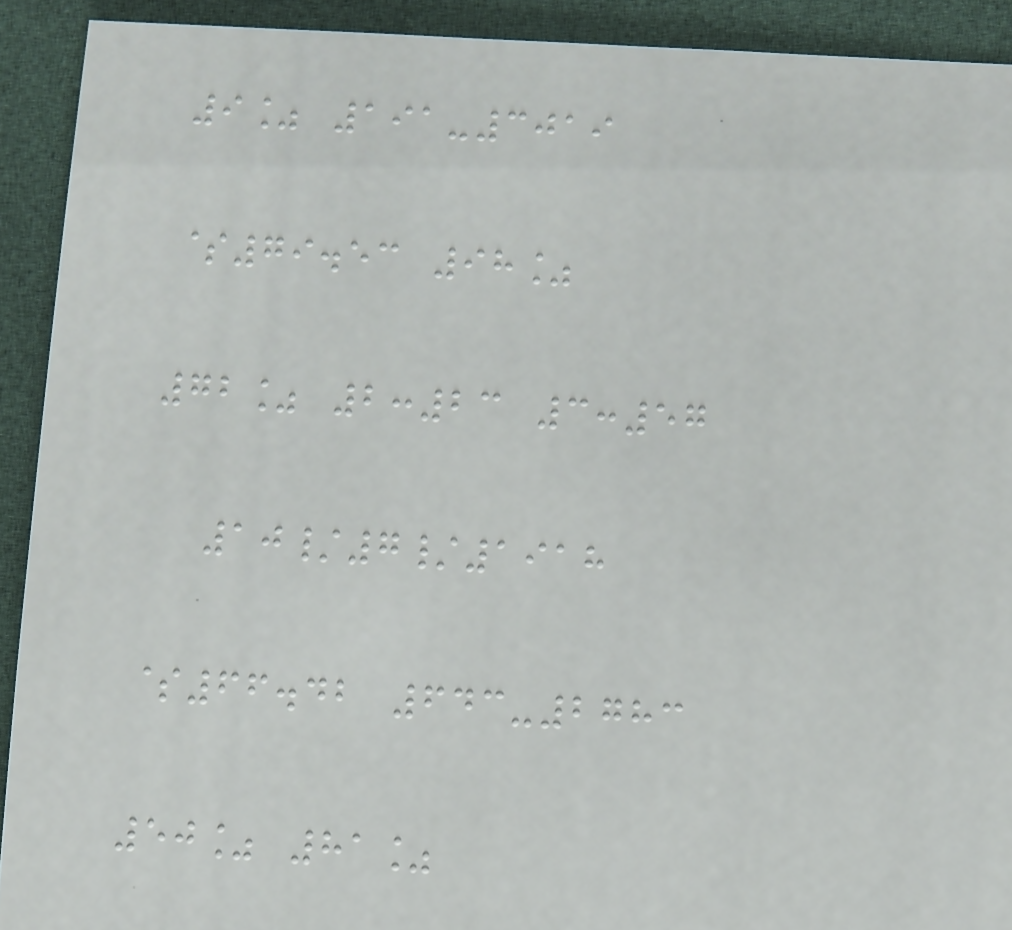9% 191-3019
$79.53 98%
72% 2:23 3:57
10/7/1918
$66.42 643-2783
50% 81%
